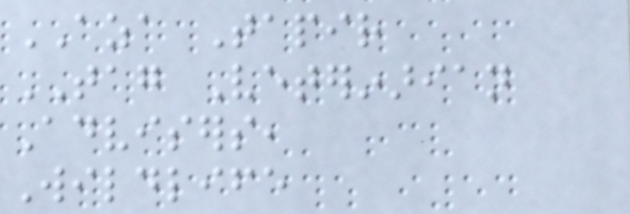AZA Tapir
TAG Veterinarian
Advisers,
Wildlife
